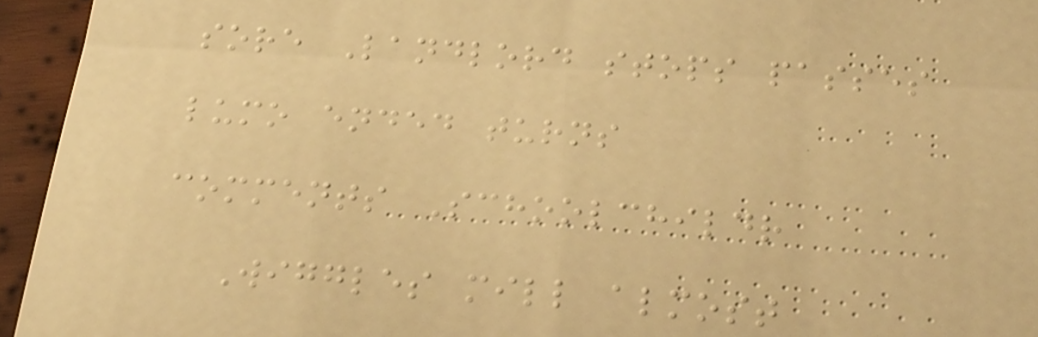sore Landlord stops passes
lumo ended turns
comments Schoolchildr
Wiggles mill almost
